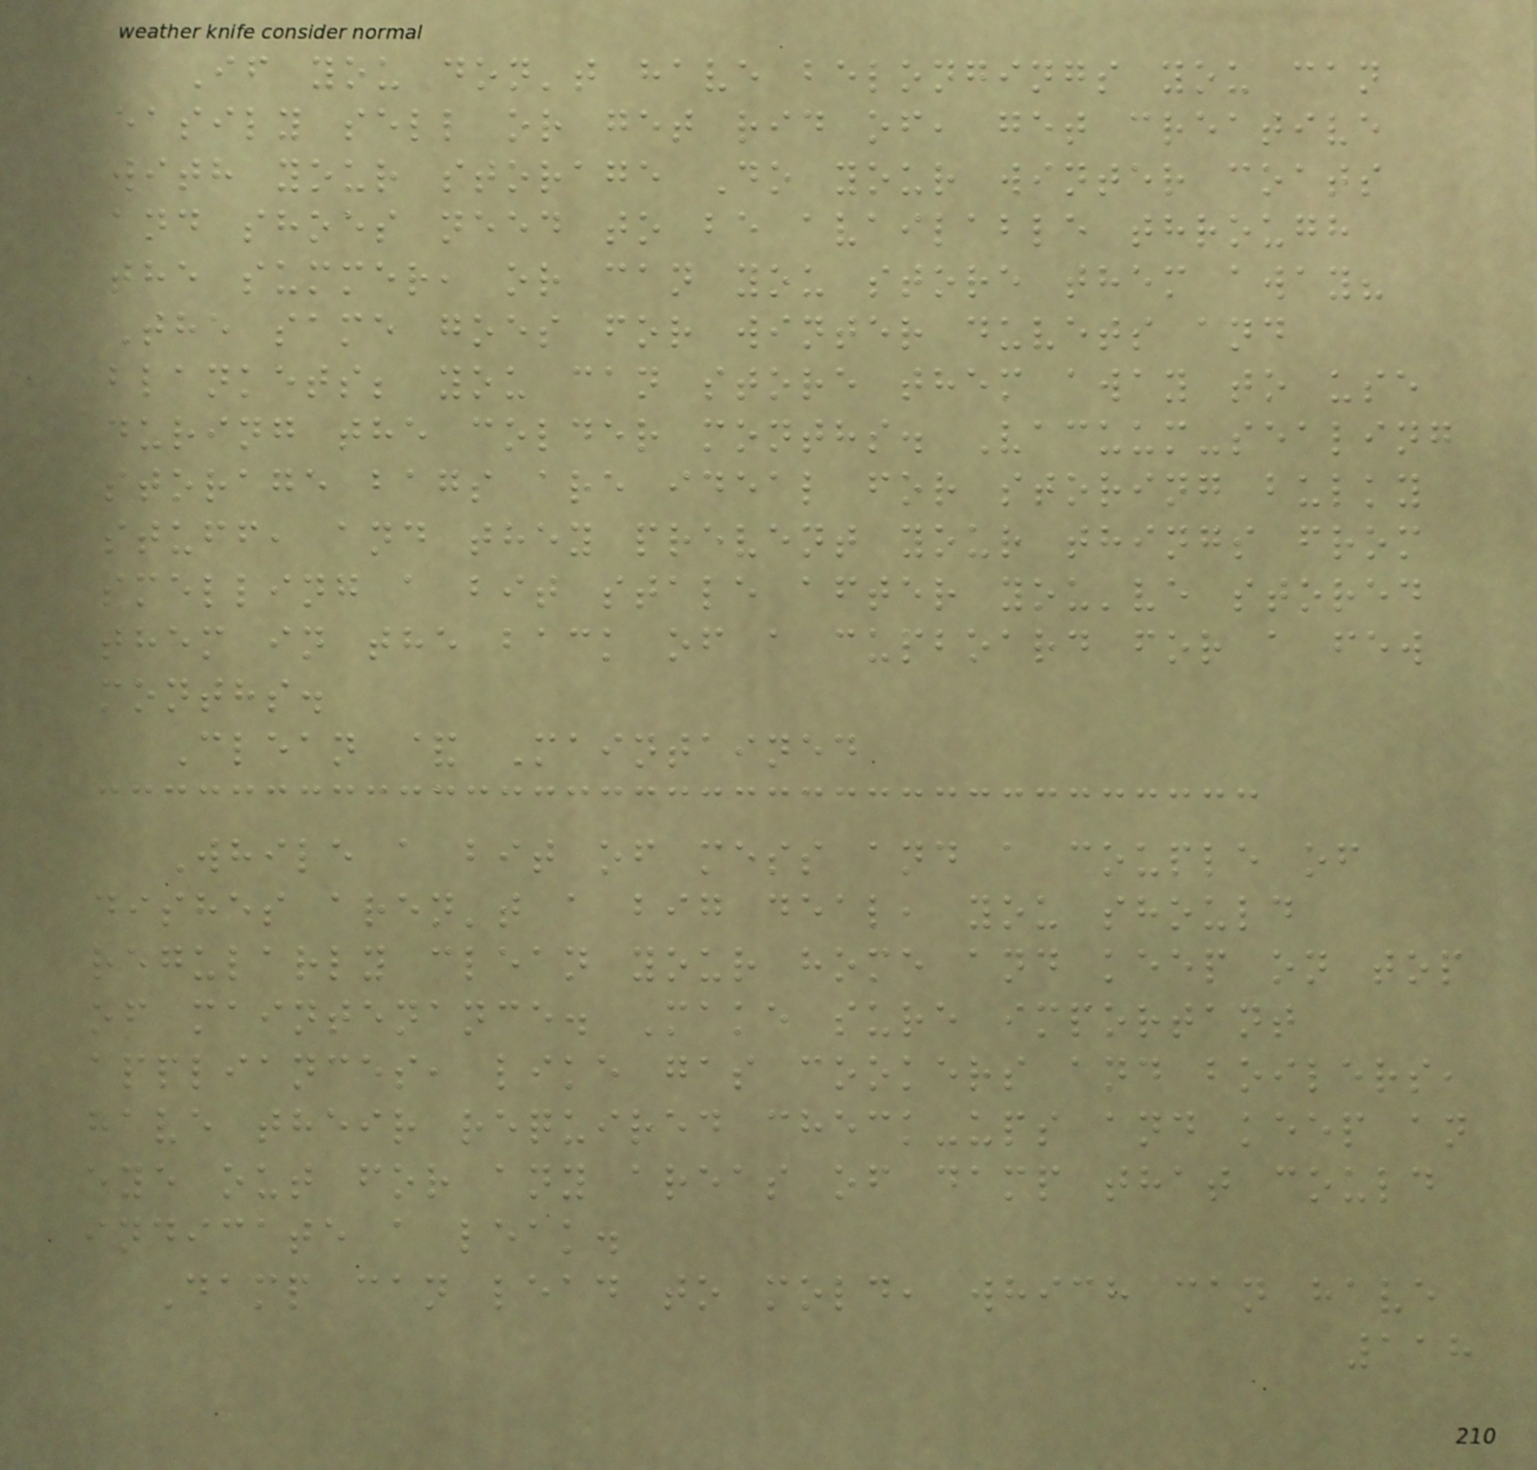If you don't have belongings you can
easily sell or get rid of, get creative
with your storage Do your winter coats
and shoes need to be available through
the summer, or can you store them away?
The same goes for winter duvets and
blankets; you can store them away to use
during the colder months. Vacuum-sealing
storage bags are ideal for storing bulky
stuff, and they prevent your things from
smelling a bit stale after you've stored
them in the back of a cupboard for a few
months.
Clean & Maintained
While a bit of mess and a couple of
dishes aren't a big deal, you should
regularly clean your home and keep on top
of maintenance. Make sure important
appliances, like gas cookers and boilers,
have their required check-ups and keep an
eye out for any areas of damp that could
indicate a leak.
Damp can lead to mold, which can have
118
